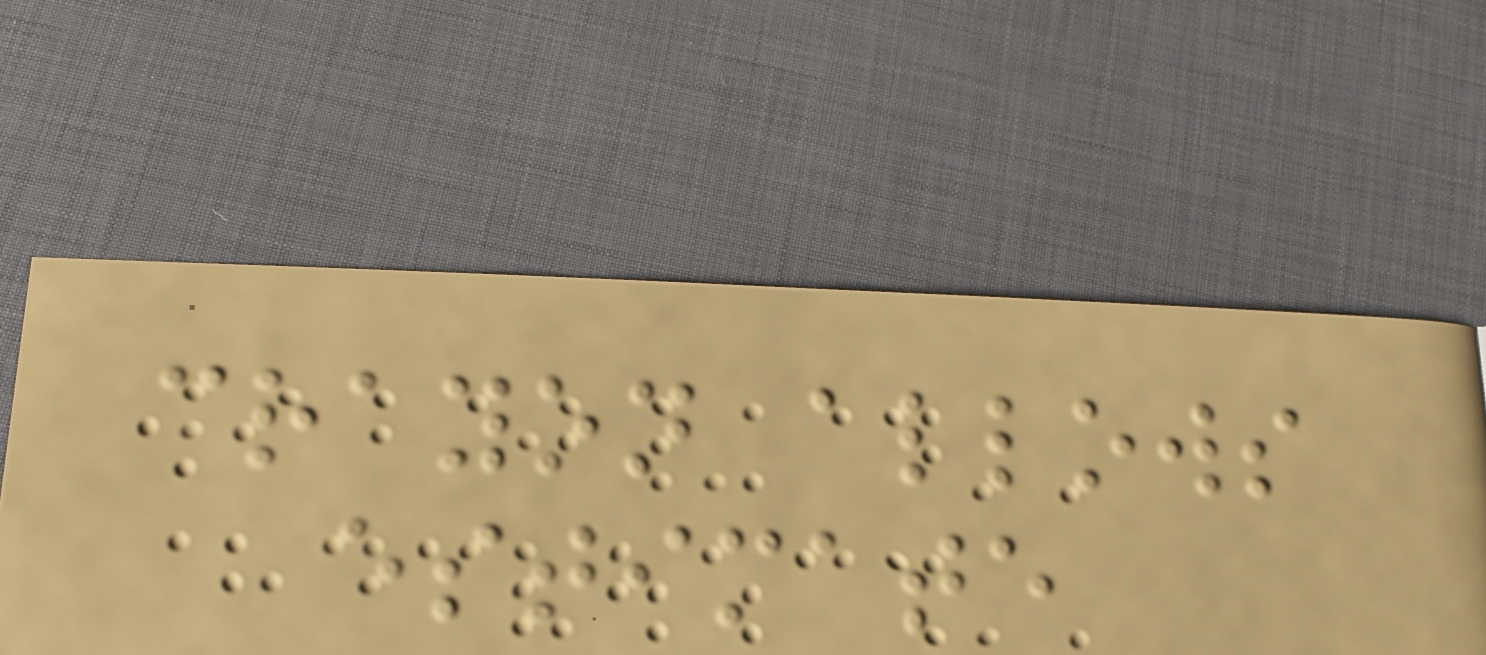crayon allows
estimate
